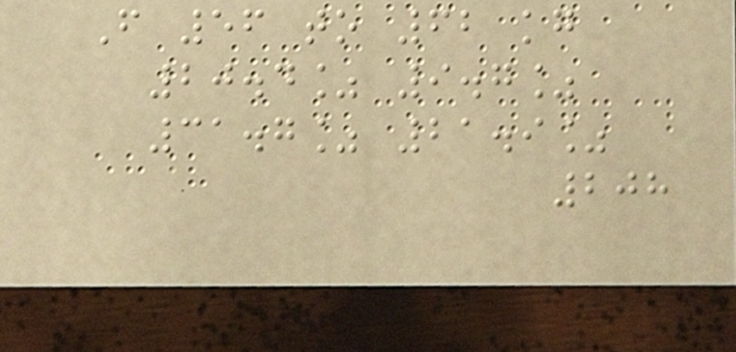From 56 to 62 kg
20.4% 9.7%
31.7% 21.9%
208
